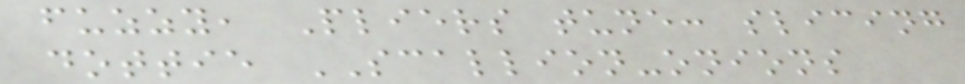fuzzy, Pliers tune: slicing
dottie SCALLION-onions
